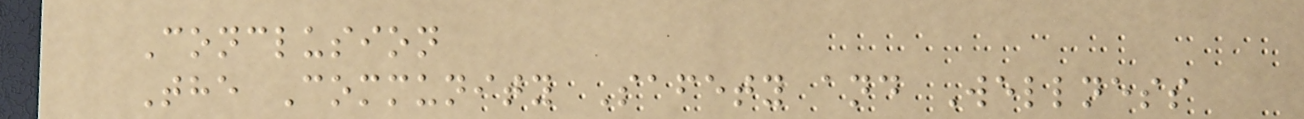Conclusion
The Community Safety and Wellness
